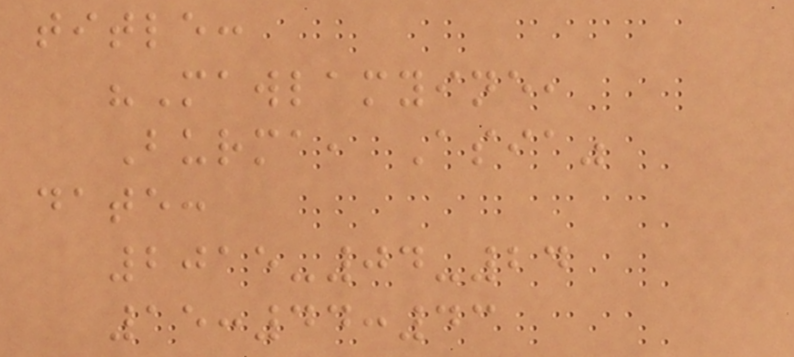title:
"Mawlamyine,
Burma, Asia"
date:
2015-04-24
15:44:43
